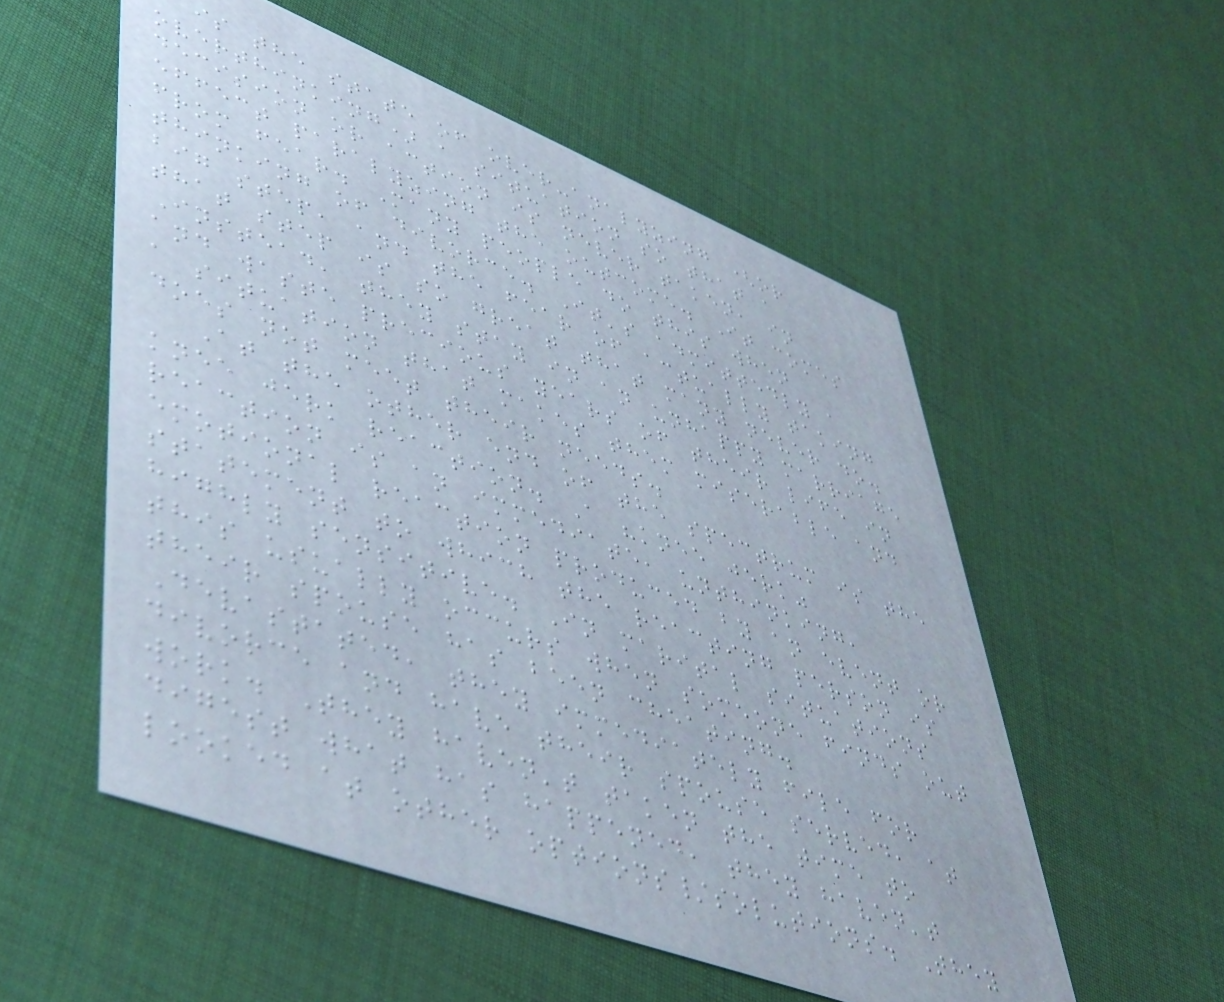is the state of over-analyzing (or
overthinking) a situation so that a
decision or action is never taken, in
effect paralyzing the outcome. It comes
from fear. Many people do this when
thinking of divorce. It's admittedly a
big step, and the fear of actually taking
that step is so great that many never do.
Instead, they stay in an unhappy marriage
and waste precious years of their life in
a situation that makes them miserable and
does not meet their needs.
At the other end of the spectrum is the
knee jerk reaction. A "knee jerk"
reaction is an immediate, unthinking,
emotional reaction produced by an event or
statement to which the reacting person is
highly sensitive. In marital situations
this usually occurs when someone finds out
their spouse has been cheating.
Devastated, they immediately file for
divorce and have their spouse served, at
work. They haven't taken the time to
digest what has happened, they haven't
looked at other options/solutions. They
